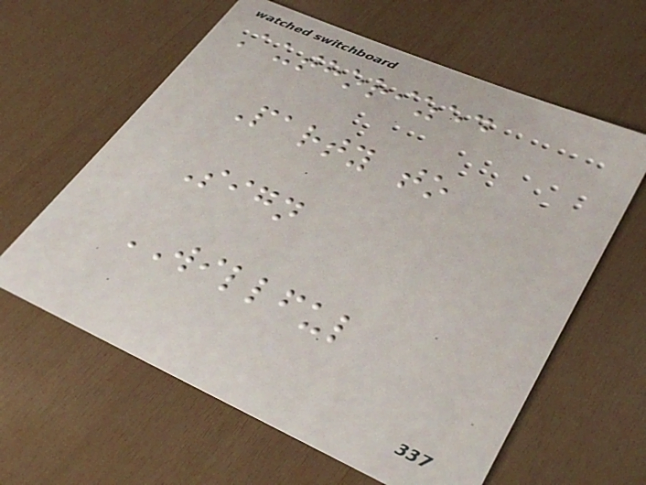Authorized
Party to
Sign
WILLFUL
